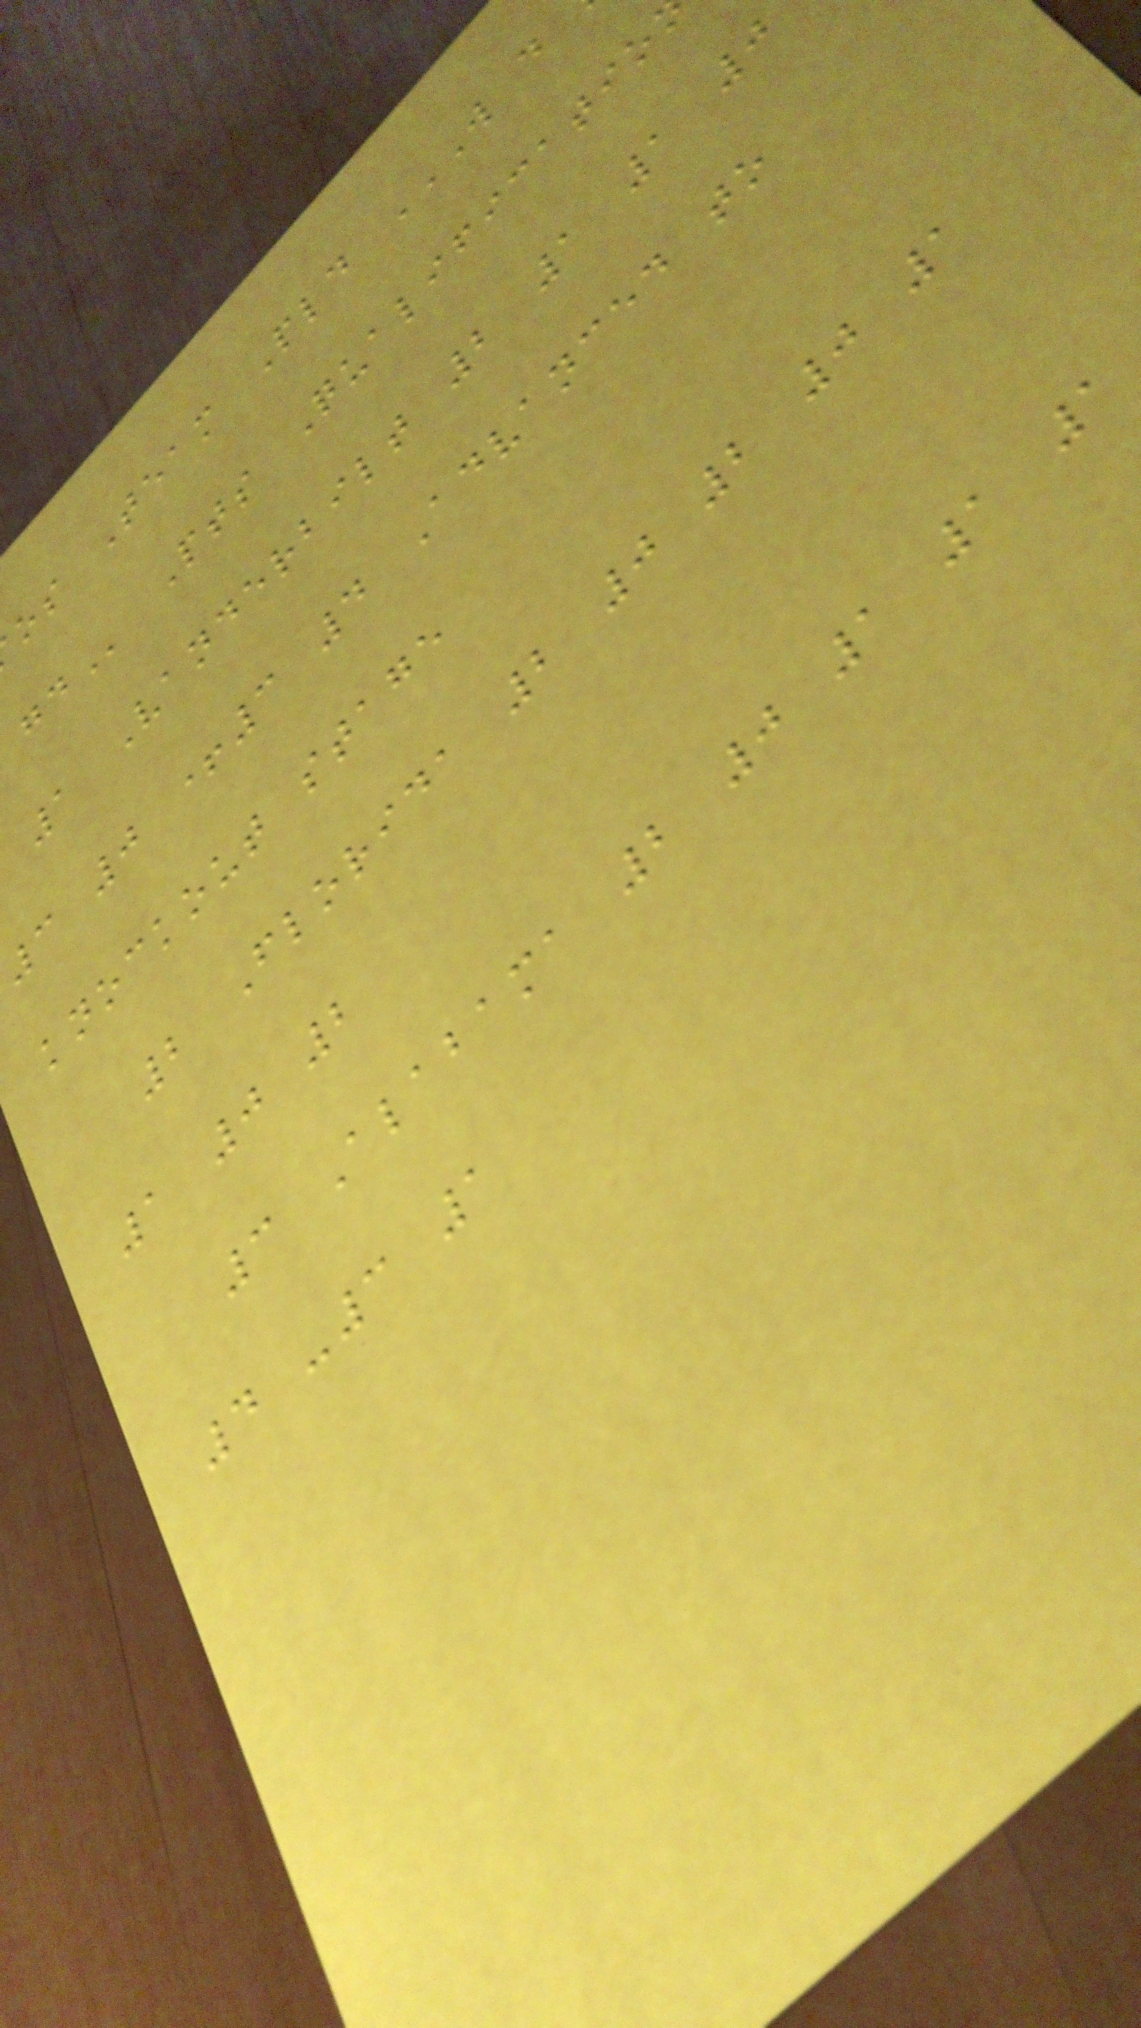Pts Qualificatio
1 Vanderbilt 2 1 1 0
3 0 +3 4 Advanced to
knockout stage
2 Florida 2 0 2 0 1
1 0 2
3 Alabama 2 0 1 1 1
4 -3 1
